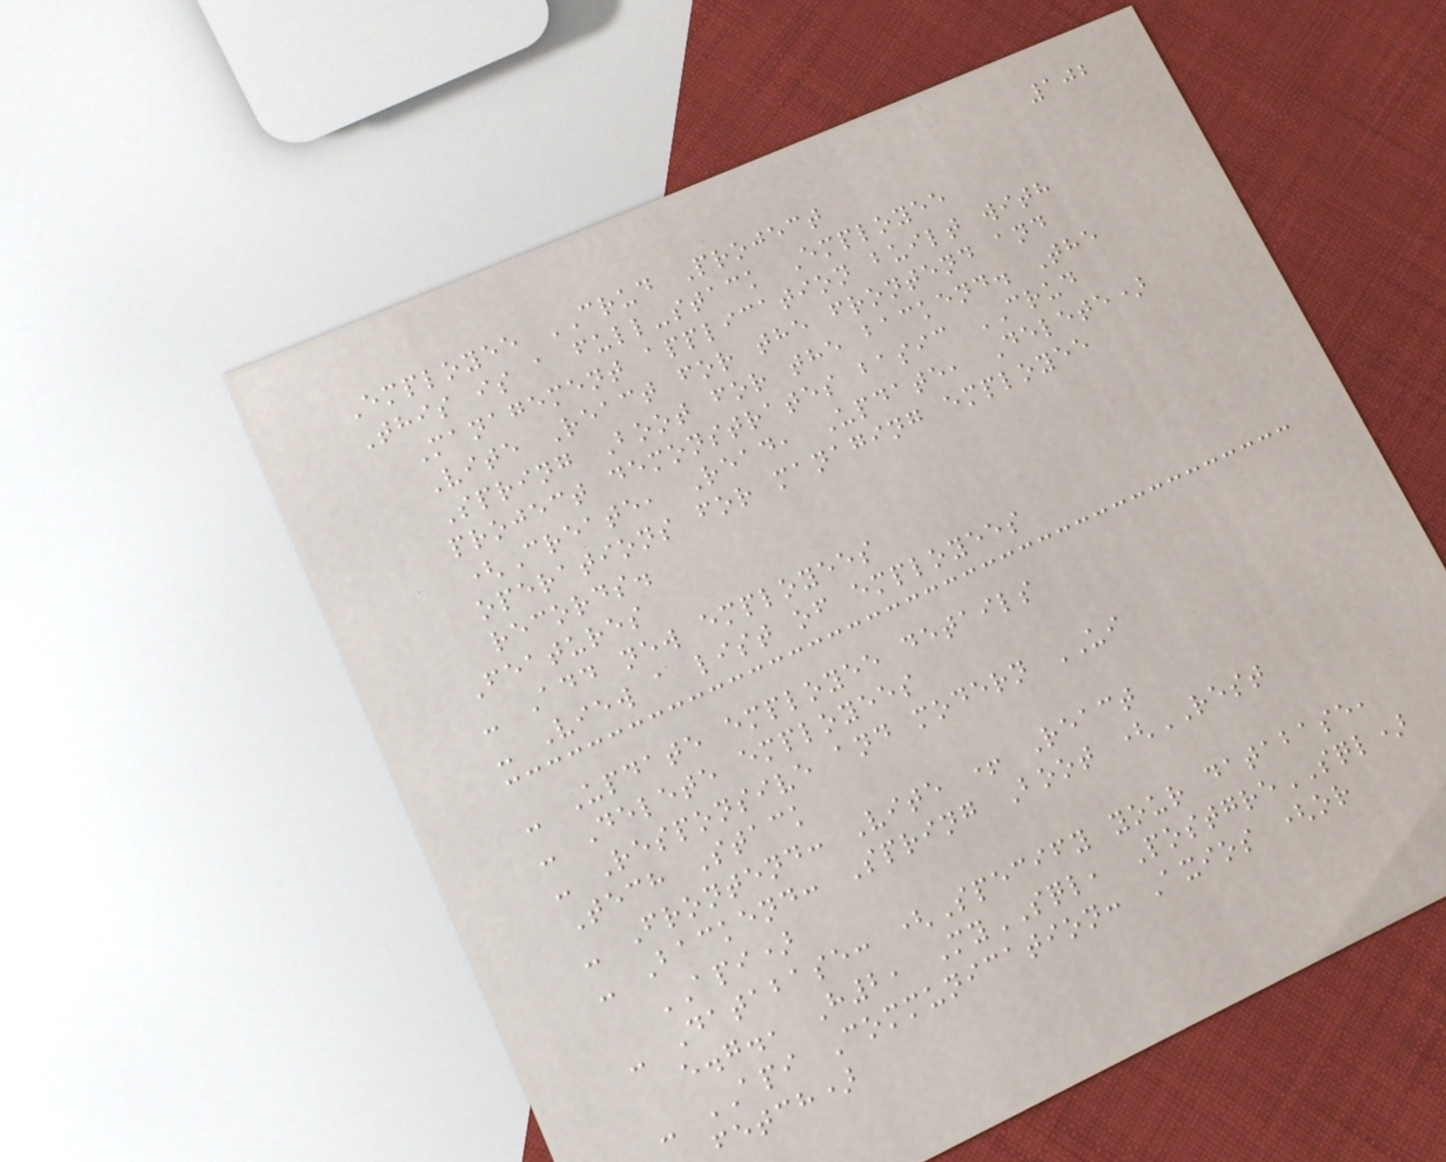102
Employee CRUD Project
This is a full-stack Employee
Management application built with
Vite React for the frontend and
Spring Boot for the backend. The
project demonstrates basic CRUD
(Create, Read, Update, Delete)
operations for managing employee
records.
Features
- Add new employees
- View a list of employees
- Update employee details
- Delete employees
- Responsive and modern UI
Tech Stack
- Frontend: Vite + React
- Backend: Spring Boot (REST
API)
- Database: (Specify your database,
e.g., H2, MySQL, PostgreSQL)
- API Communication: Axios (or
fetch)
